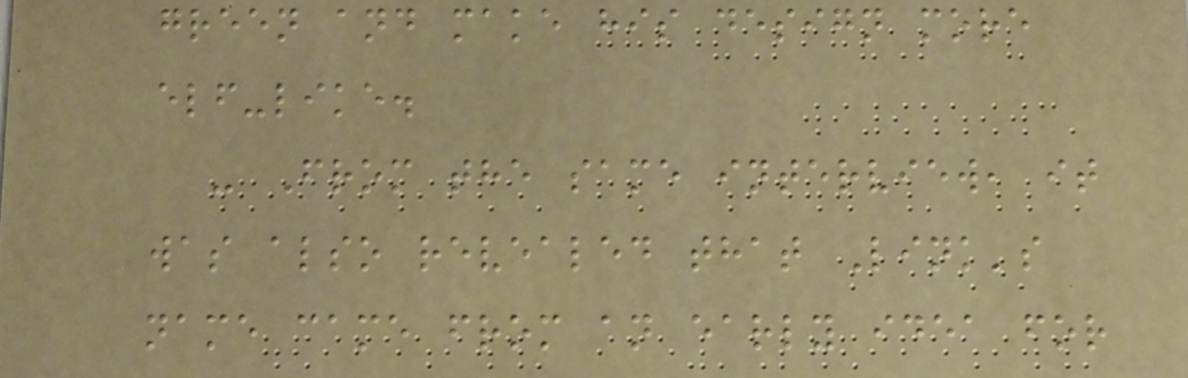green and make his design more
elf-like.
- From the same interview, it
was also revealed that Link's
name came from an early idea for
